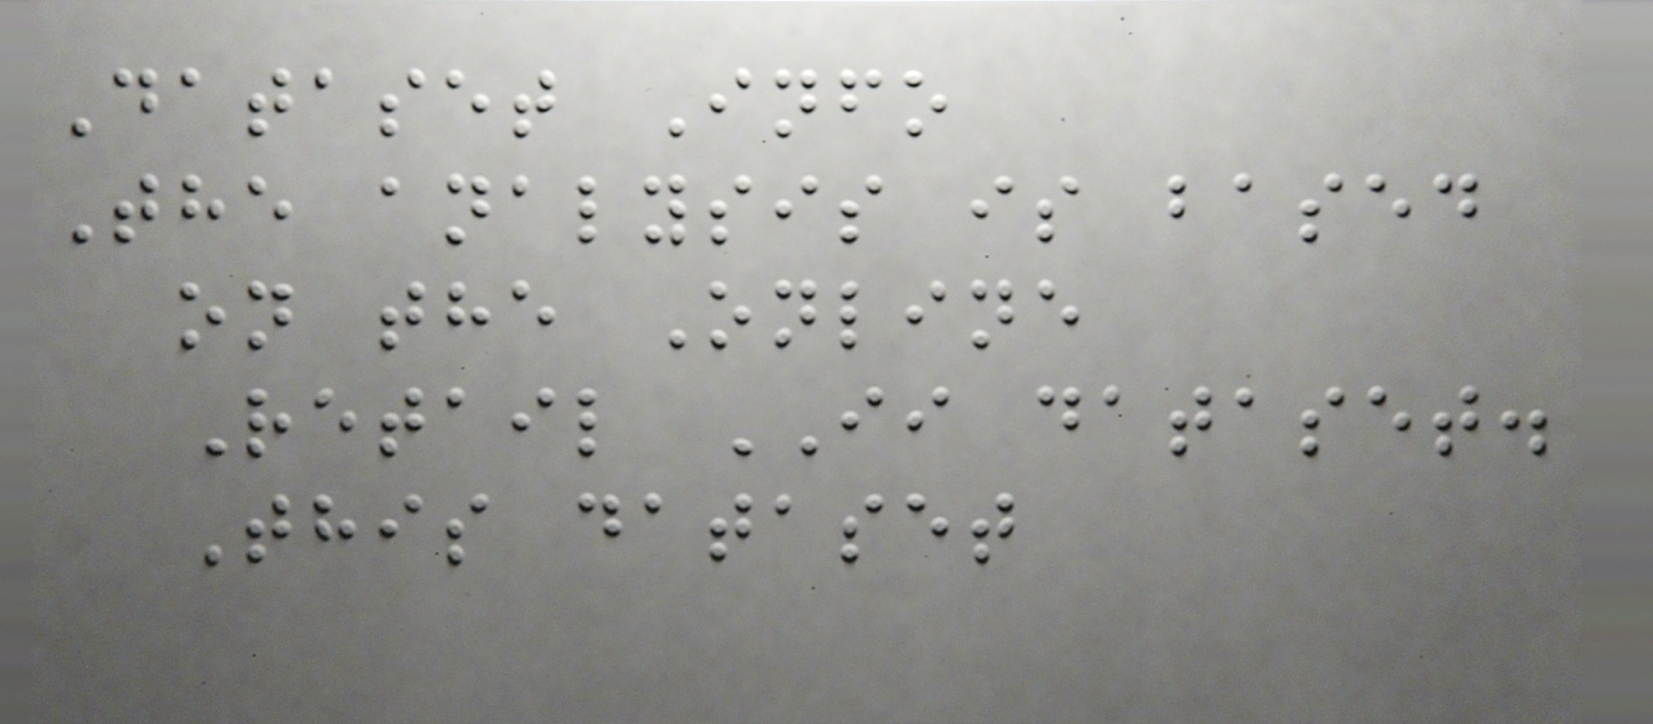Dataset Info
The analysis is based
on the Online
Retail II dataset.
This dataset
